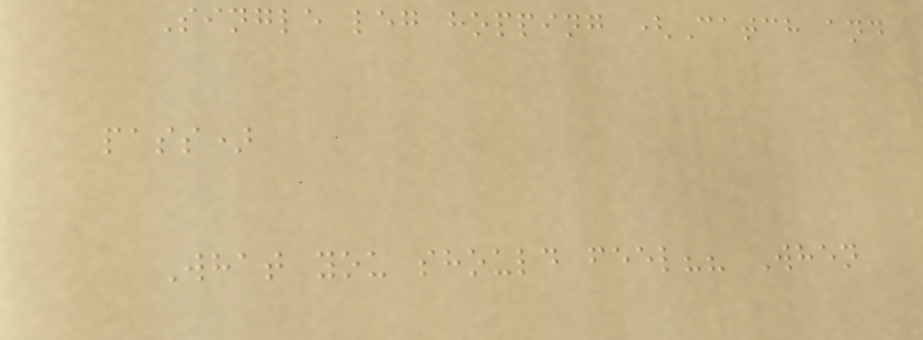Single leg hopping (Catch and
pass)
What you should feel?? When
